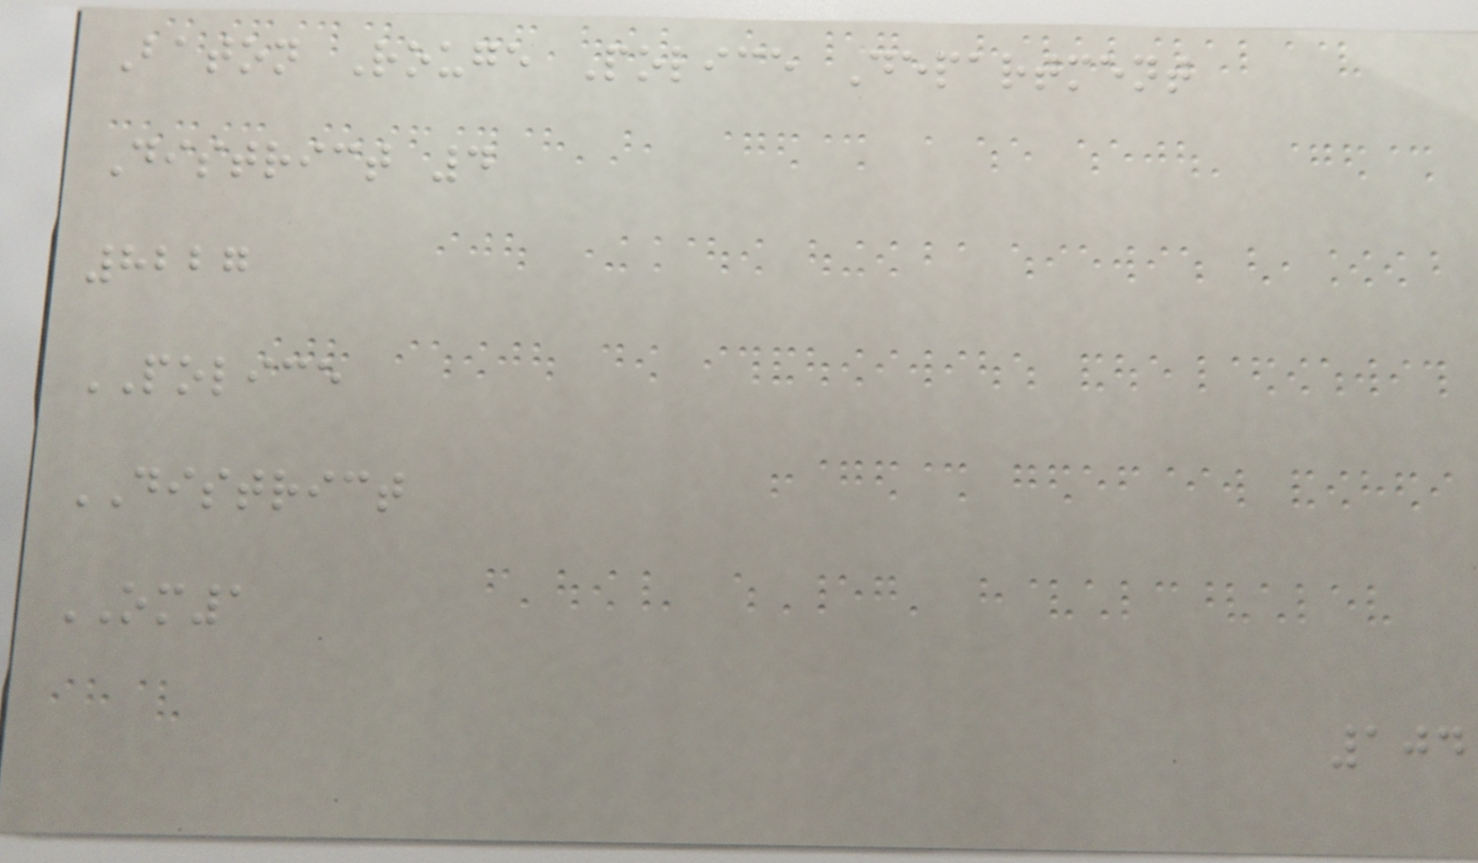Baton Rouge Police Department
District 4
8227
POLICE
DISTRICT
OM1
104
